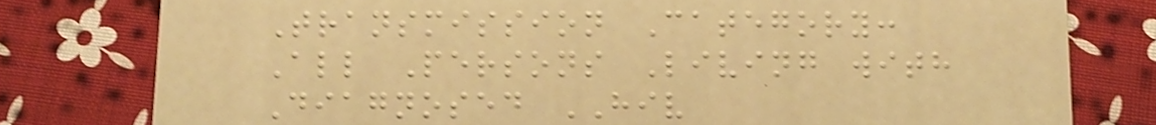Transmission Category:
All Persons Living with
Diagnosed HIV
